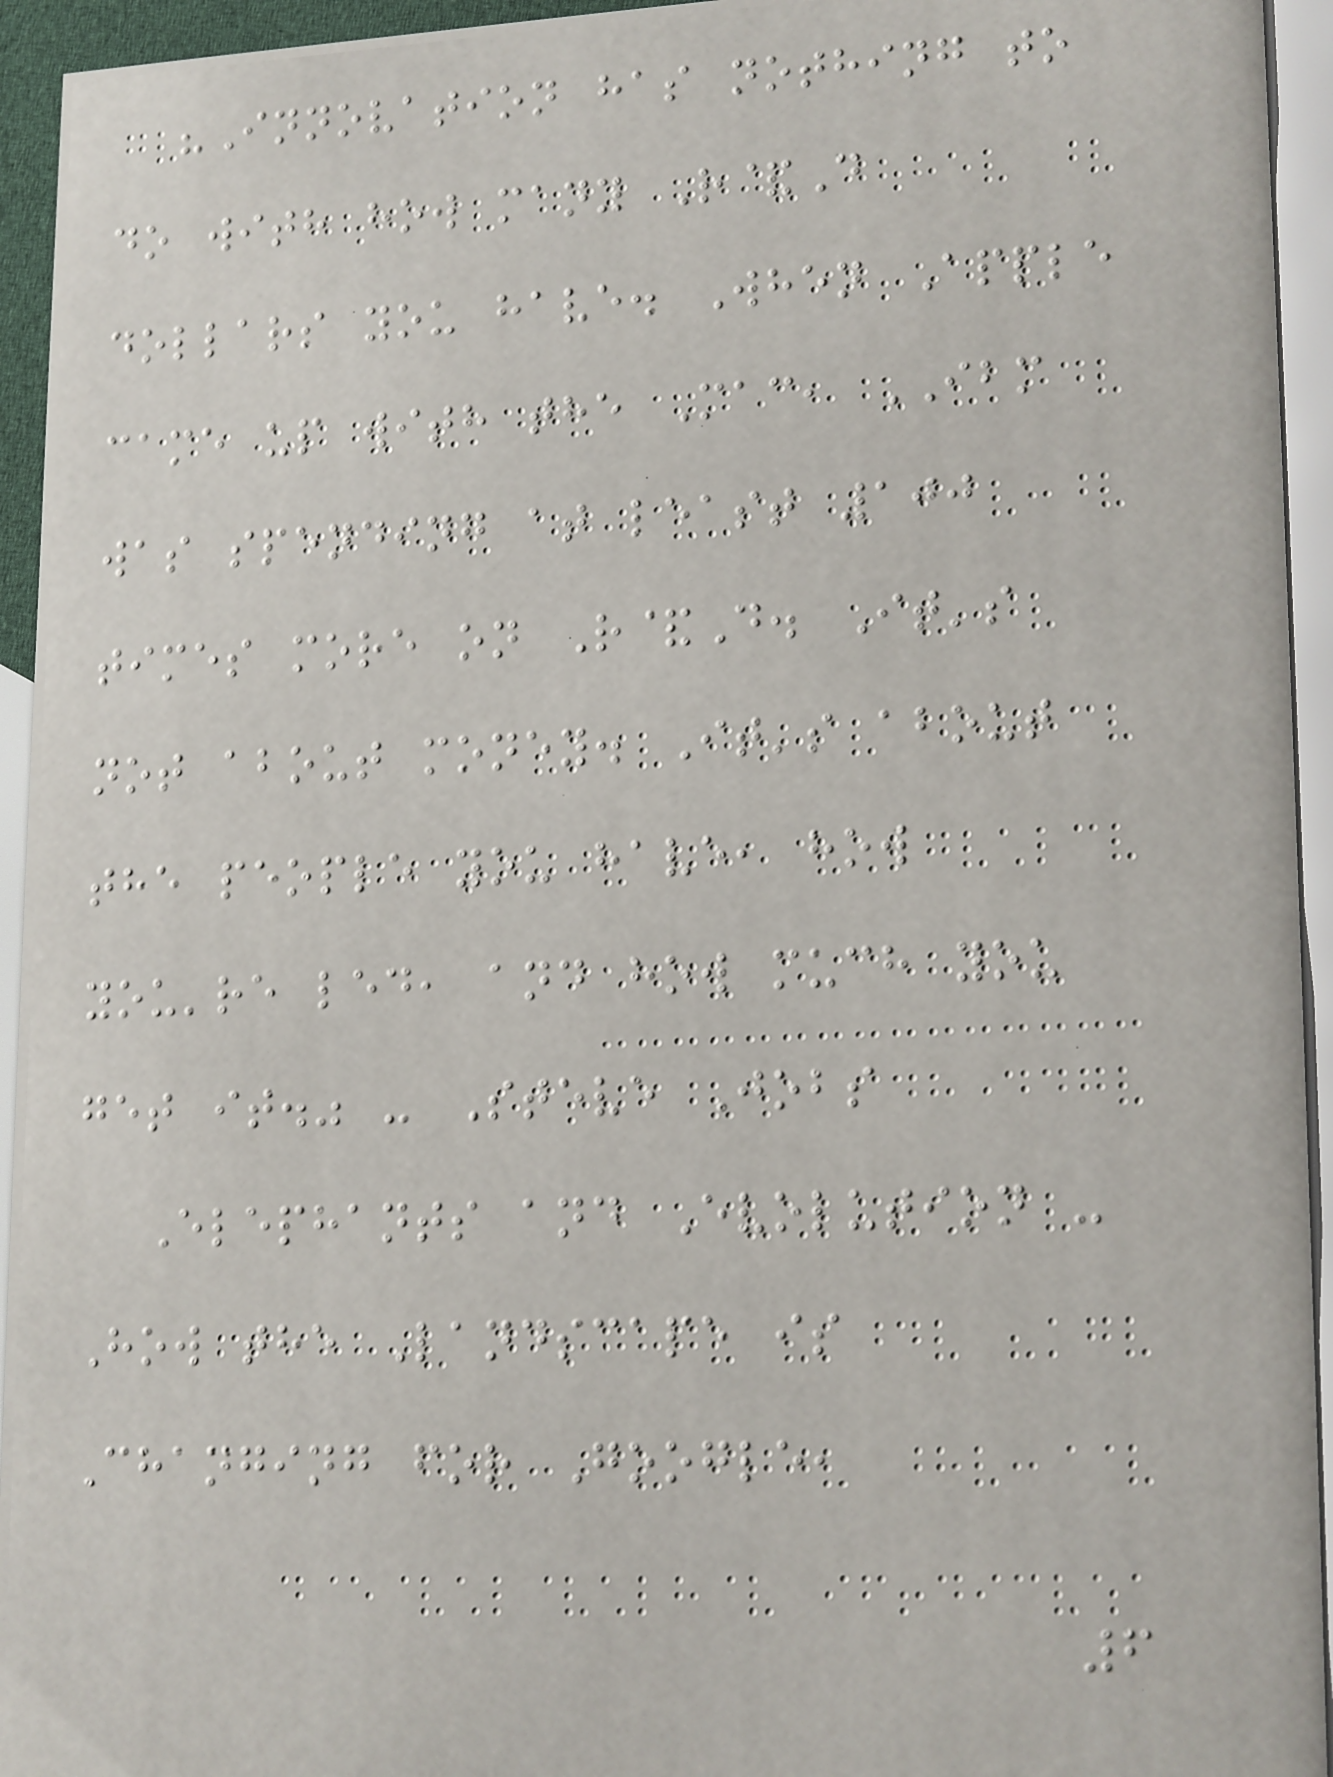"Innovation has nothing to
do with how many R&D
dollars you have. When Apple
came up with the Mac, IBM
was spending at least 100
times more on R&D. It's
not about money. It's about
the people you have, how
you're led, and how much you
get it." - Steve Jobs
Elephants and Evolution -
How the Landscape is
Changing for Google,
6
